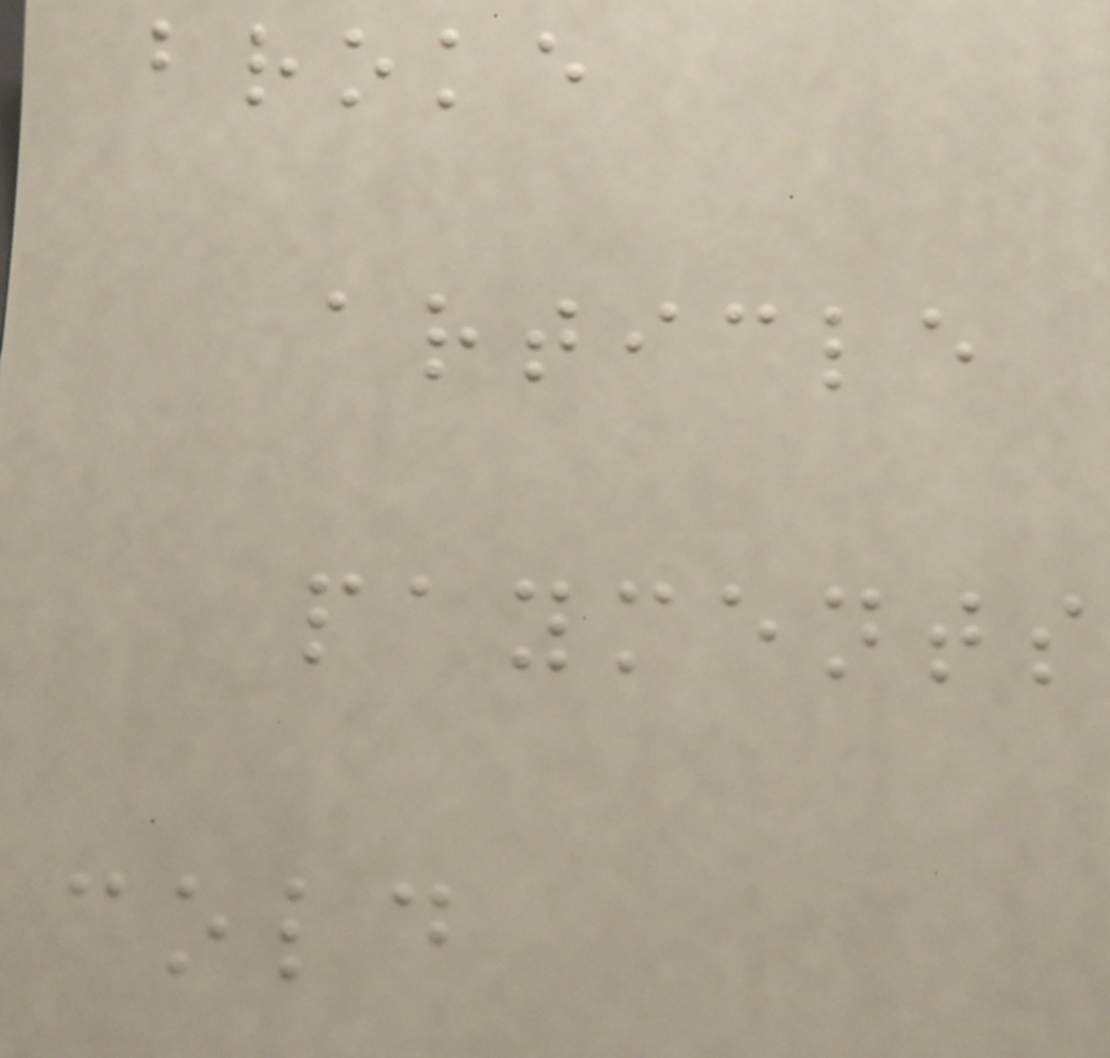broke
article
payments
cold
